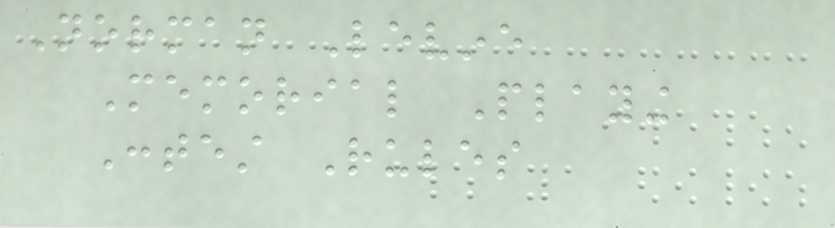Norman Levine
Memorial Playing
Contest Rules
